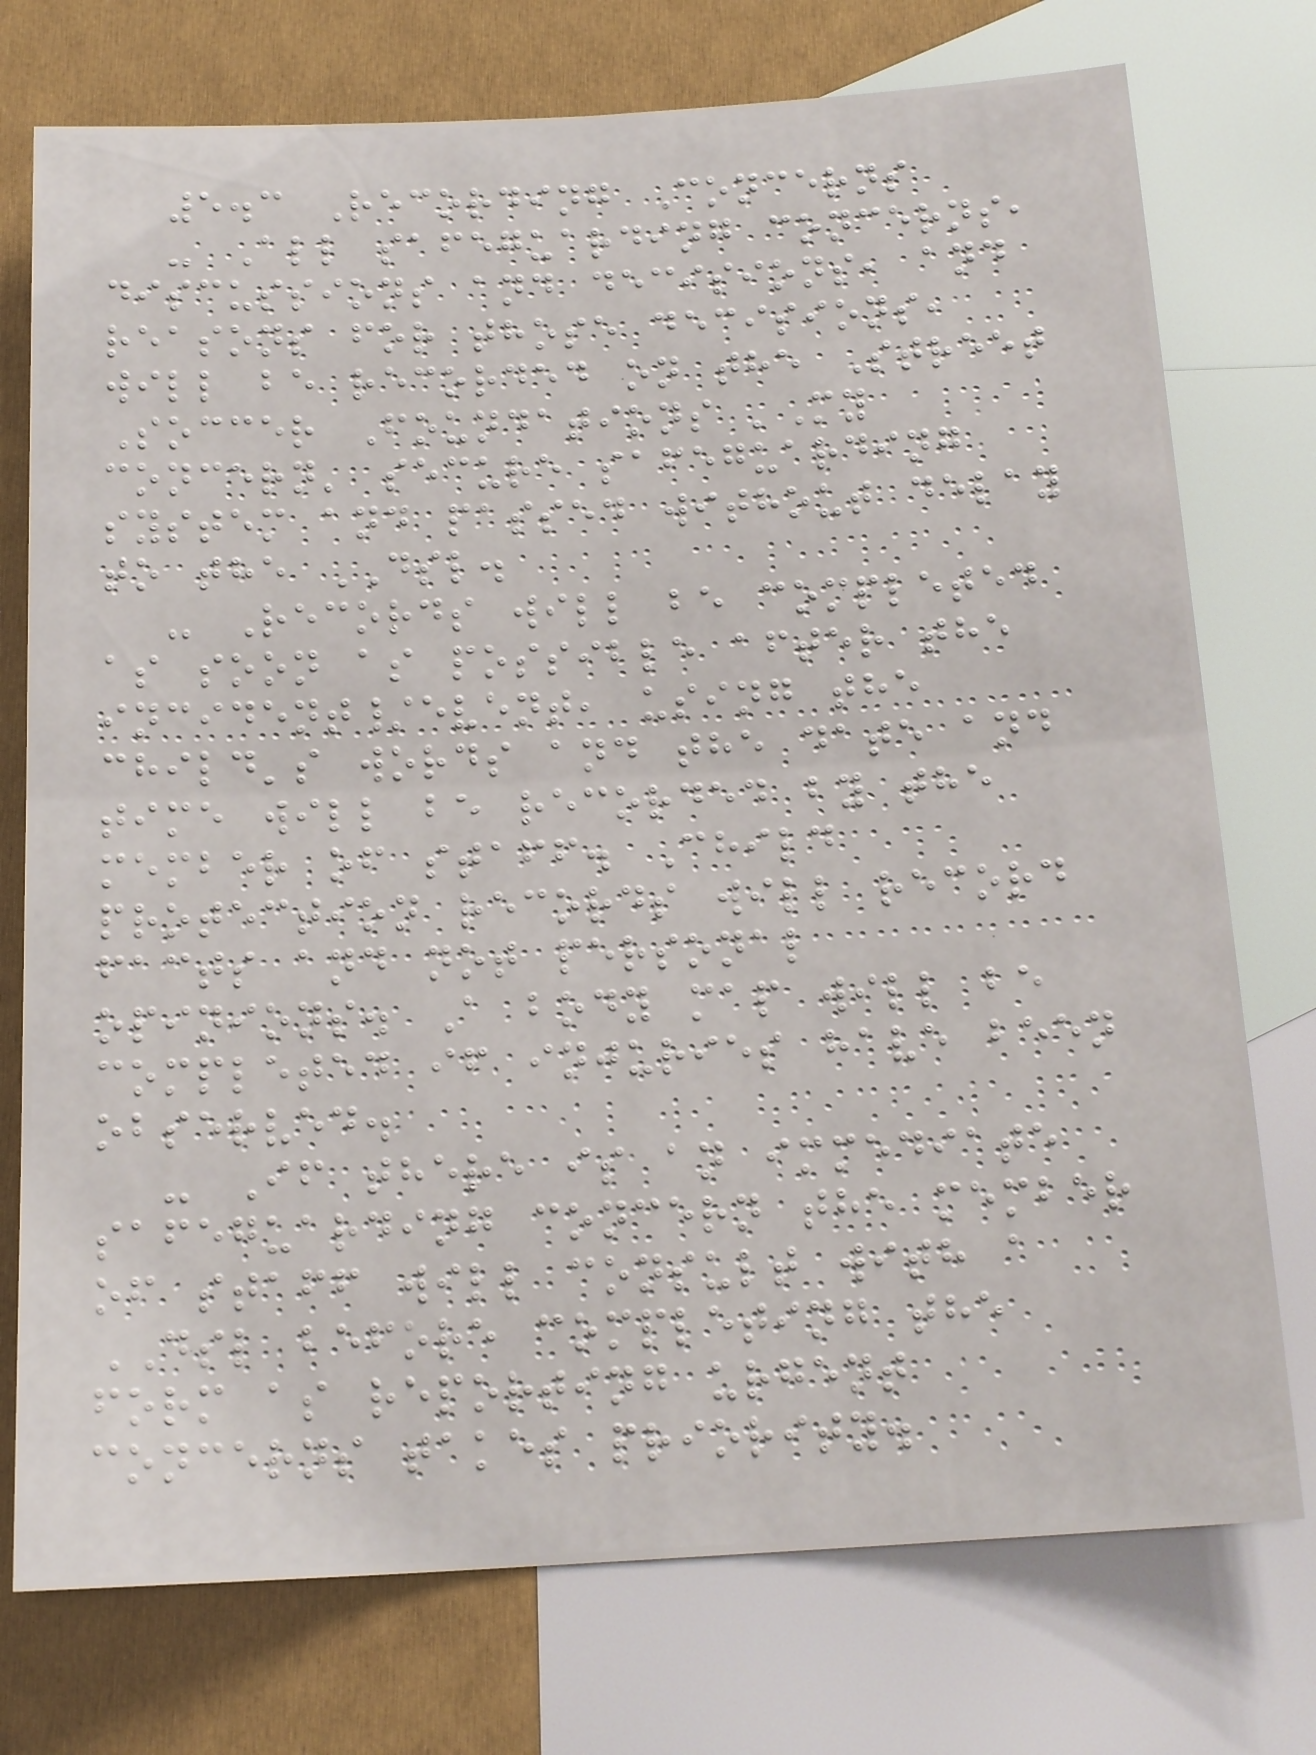5.3 Recording Concerns
- All safeguarding concerns,
discussions and decisions, and
reasons for those decisions,
will be recorded on the Street
Soccer Foundations 'My
concern' secure safeguarding
system and passed without delay
to the DSL.
- Records will be completed
as soon as possible after the
incident/event, using the
child's words and the date and
time will be recorded by the
member of staff. Child
protection records will record
facts and not personal
opinions. A body map will be
completed if injuries have been
observed.
- If there is an immediate
safeguarding concern the member
of staff will consult with a
DSL before completing the
form as reporting urgent
concerns takes priority.
